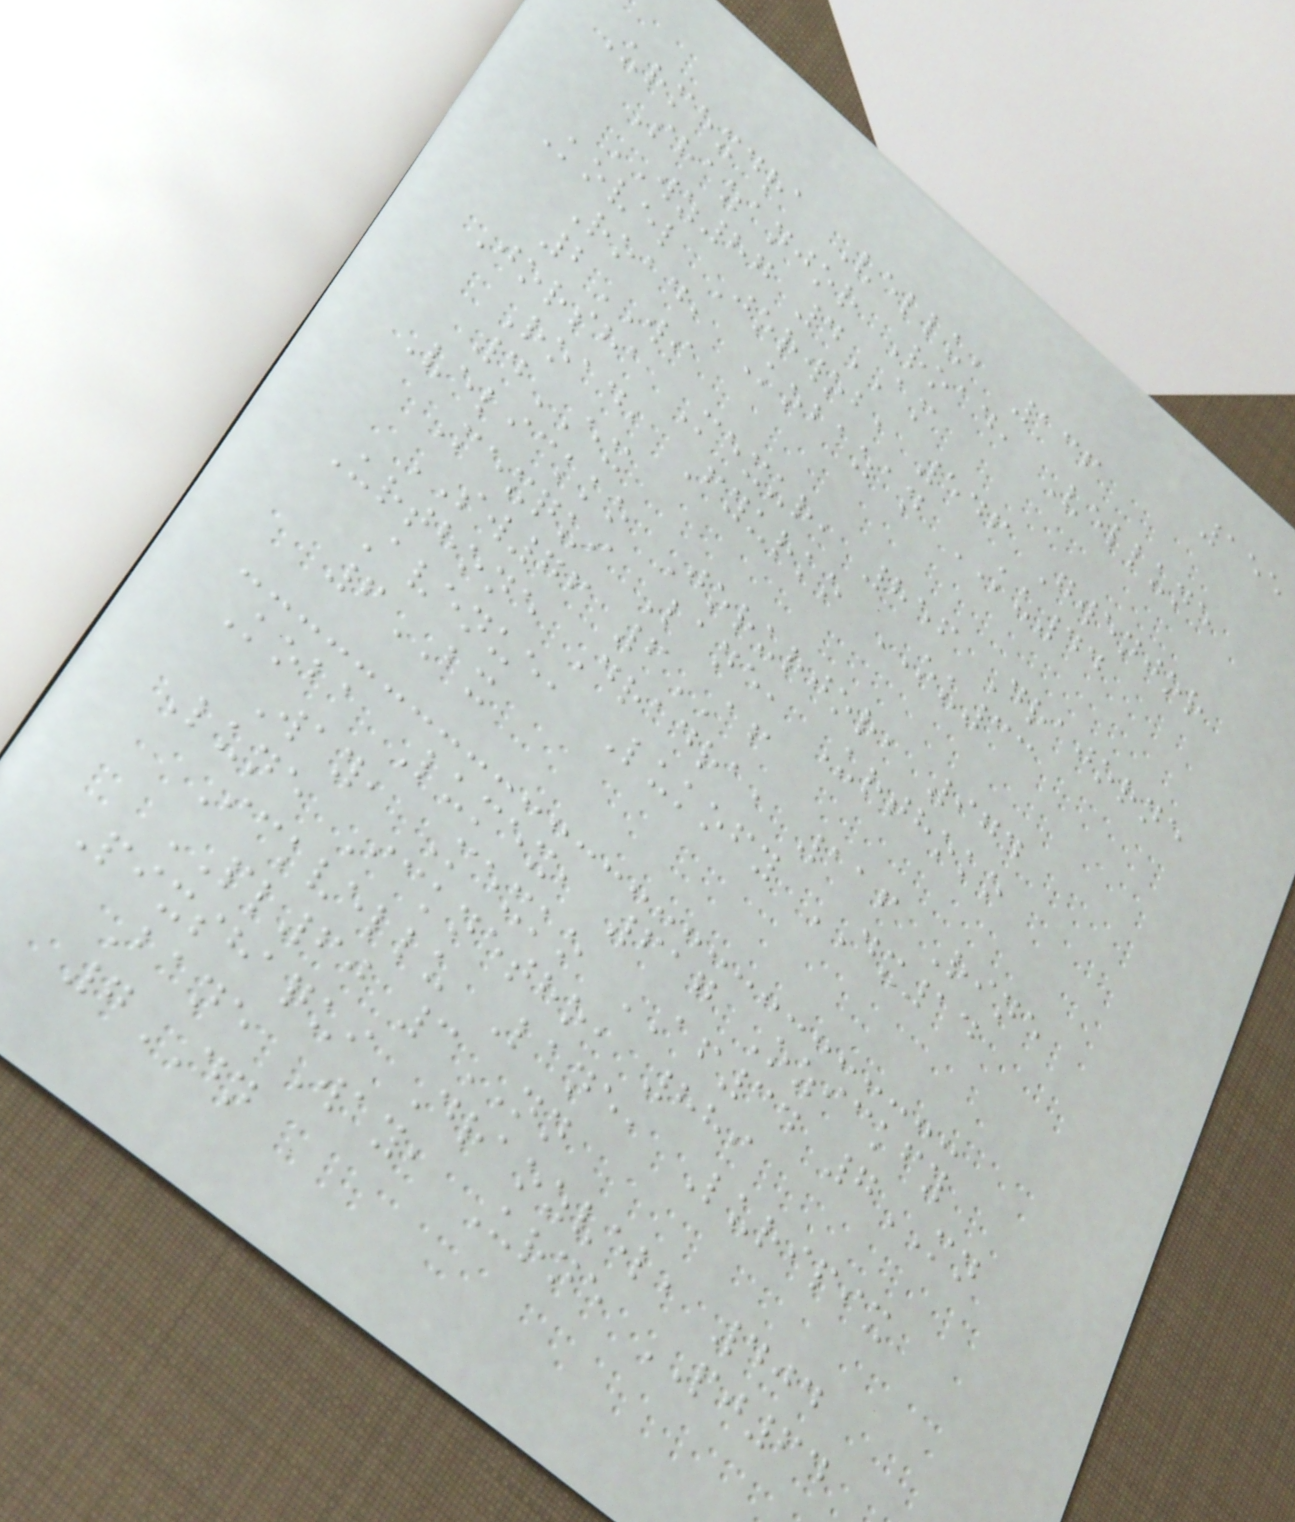155
Urmexdra Vellu, 136
Shazanjor Road, Vellune
WZ87 4AM
Kovel Jorwob, 546 Gwenjor
Road, Kobazan KU44
2WI
Jorsha Mexur, 856 Drajorne
Road, Fyurko OU33
4EX
Velickko Jorurjor, 974
Mexqui Lane, Urthoko
SW76 6AF
Urthone Dradra, 116 Rine
Avenue, Lukofy DX14
6BX
Koba Lumex, 617 Ozickfy
Way, Mexko AF34 7MN
Lune Icknetho, 889
Ickvellu Lane, Luripix
PL60 3NN
Pixshaqui Draozvel, 404
Bane Way, Urne PJ64
7DN
